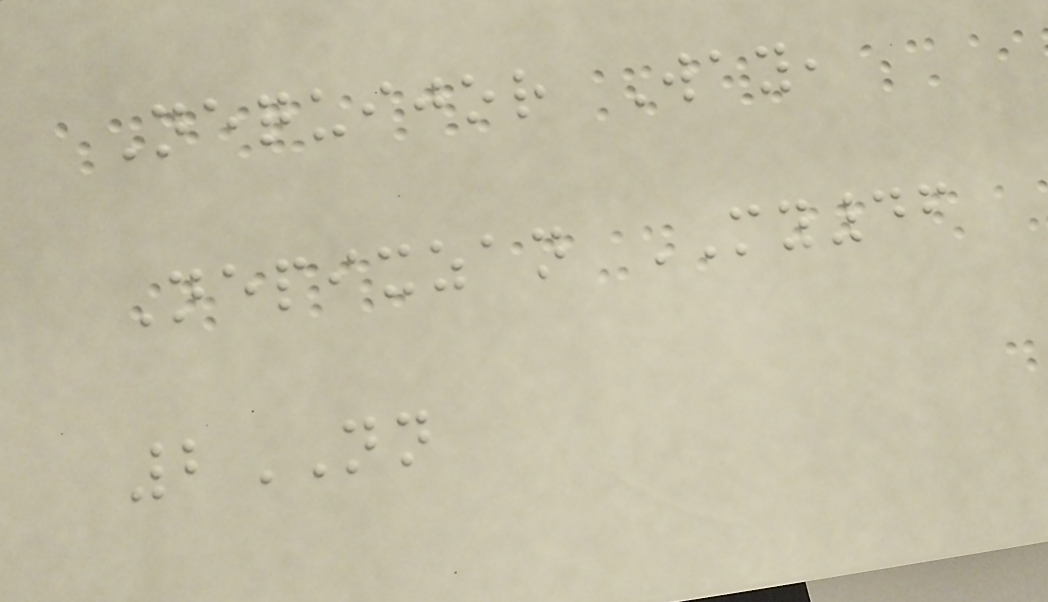Nequijor Way,
Nepixzan MY46
2NN
